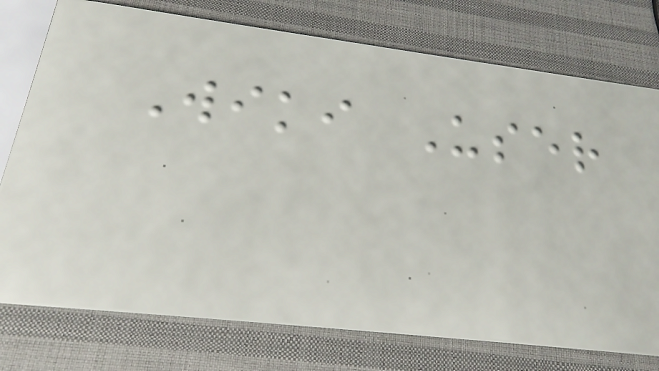Wiki User
